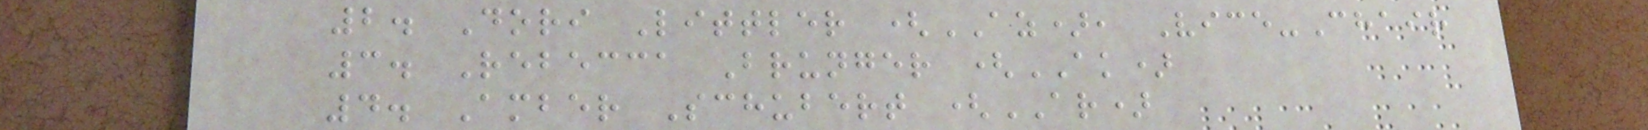2. Dori Littler (AZ), Vice-Chair
3. Rebecca Brunger (AK)
4. Amber Schubert (AR)
